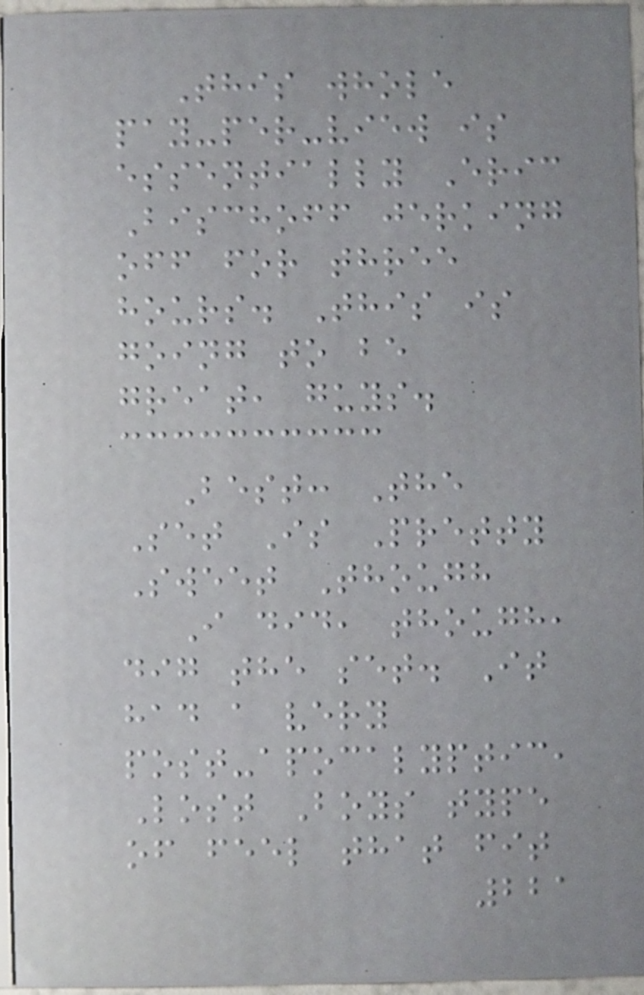This whole
pay-per-view is
essentially Eric
Bischoff jerking
off for three
hours. This is
going to be
great, guys.
Best: The
Set Is Pretty
Sweet Though
I did, though,
dig the set. It
had a very
post-apocalyptic,
Lost Boys type
of feel that fit
221
